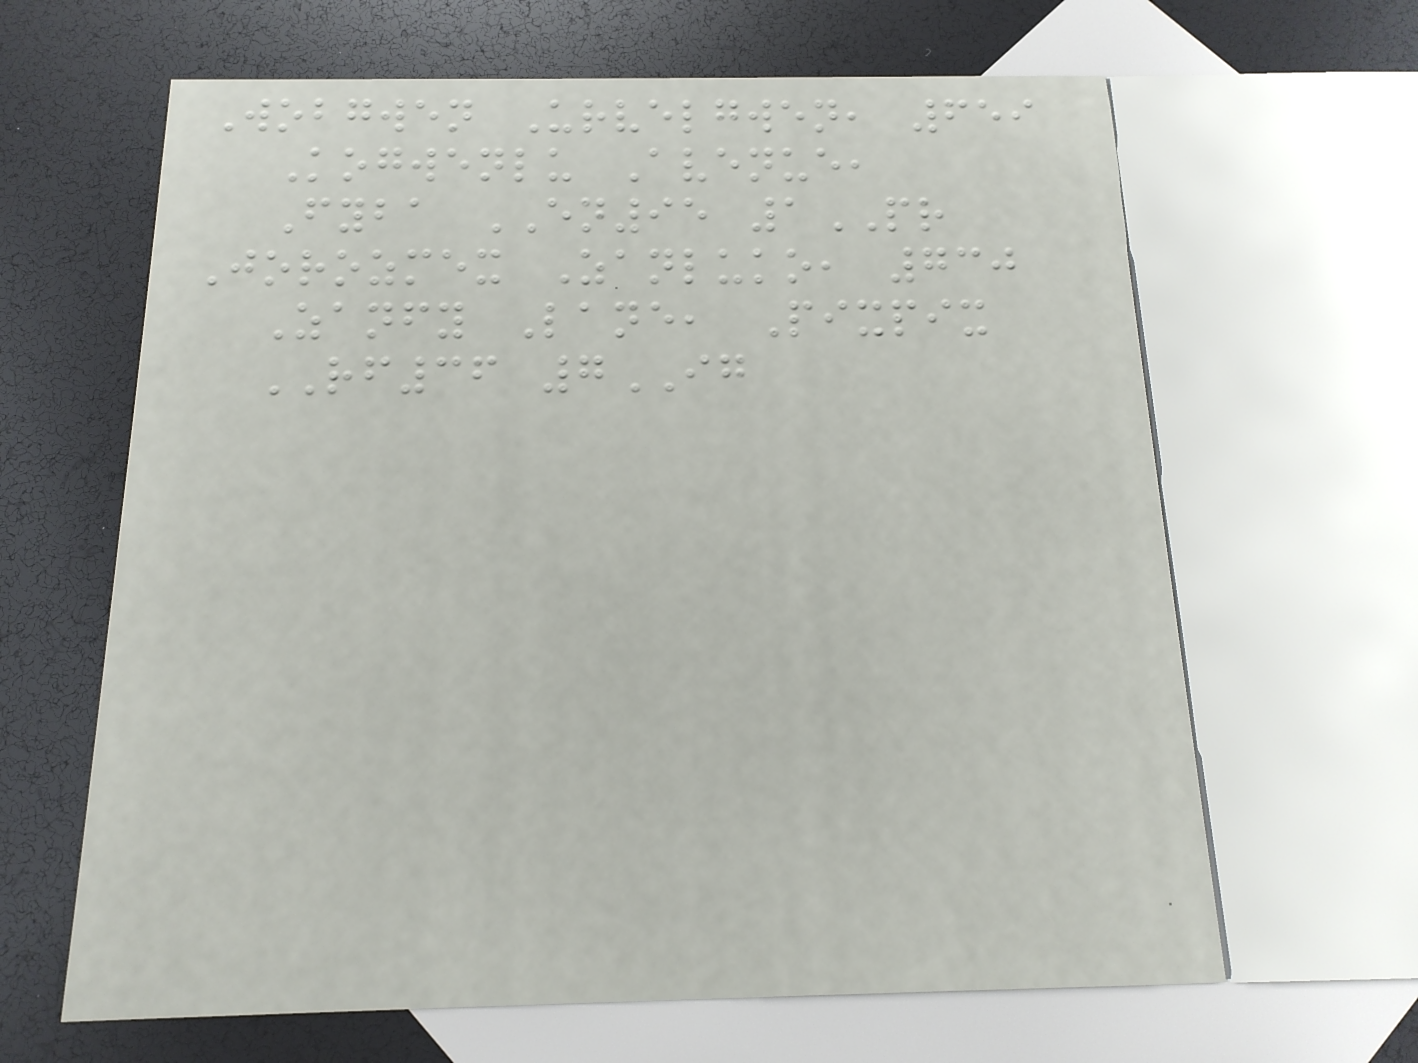Wobgwen Urvelgwen, 659
Kogwenlu Avenue,
Fyba EN95 1PR
Jorozmex Zanluko, 730
Zanfy Lane, Pixpix
RF36 7IG
